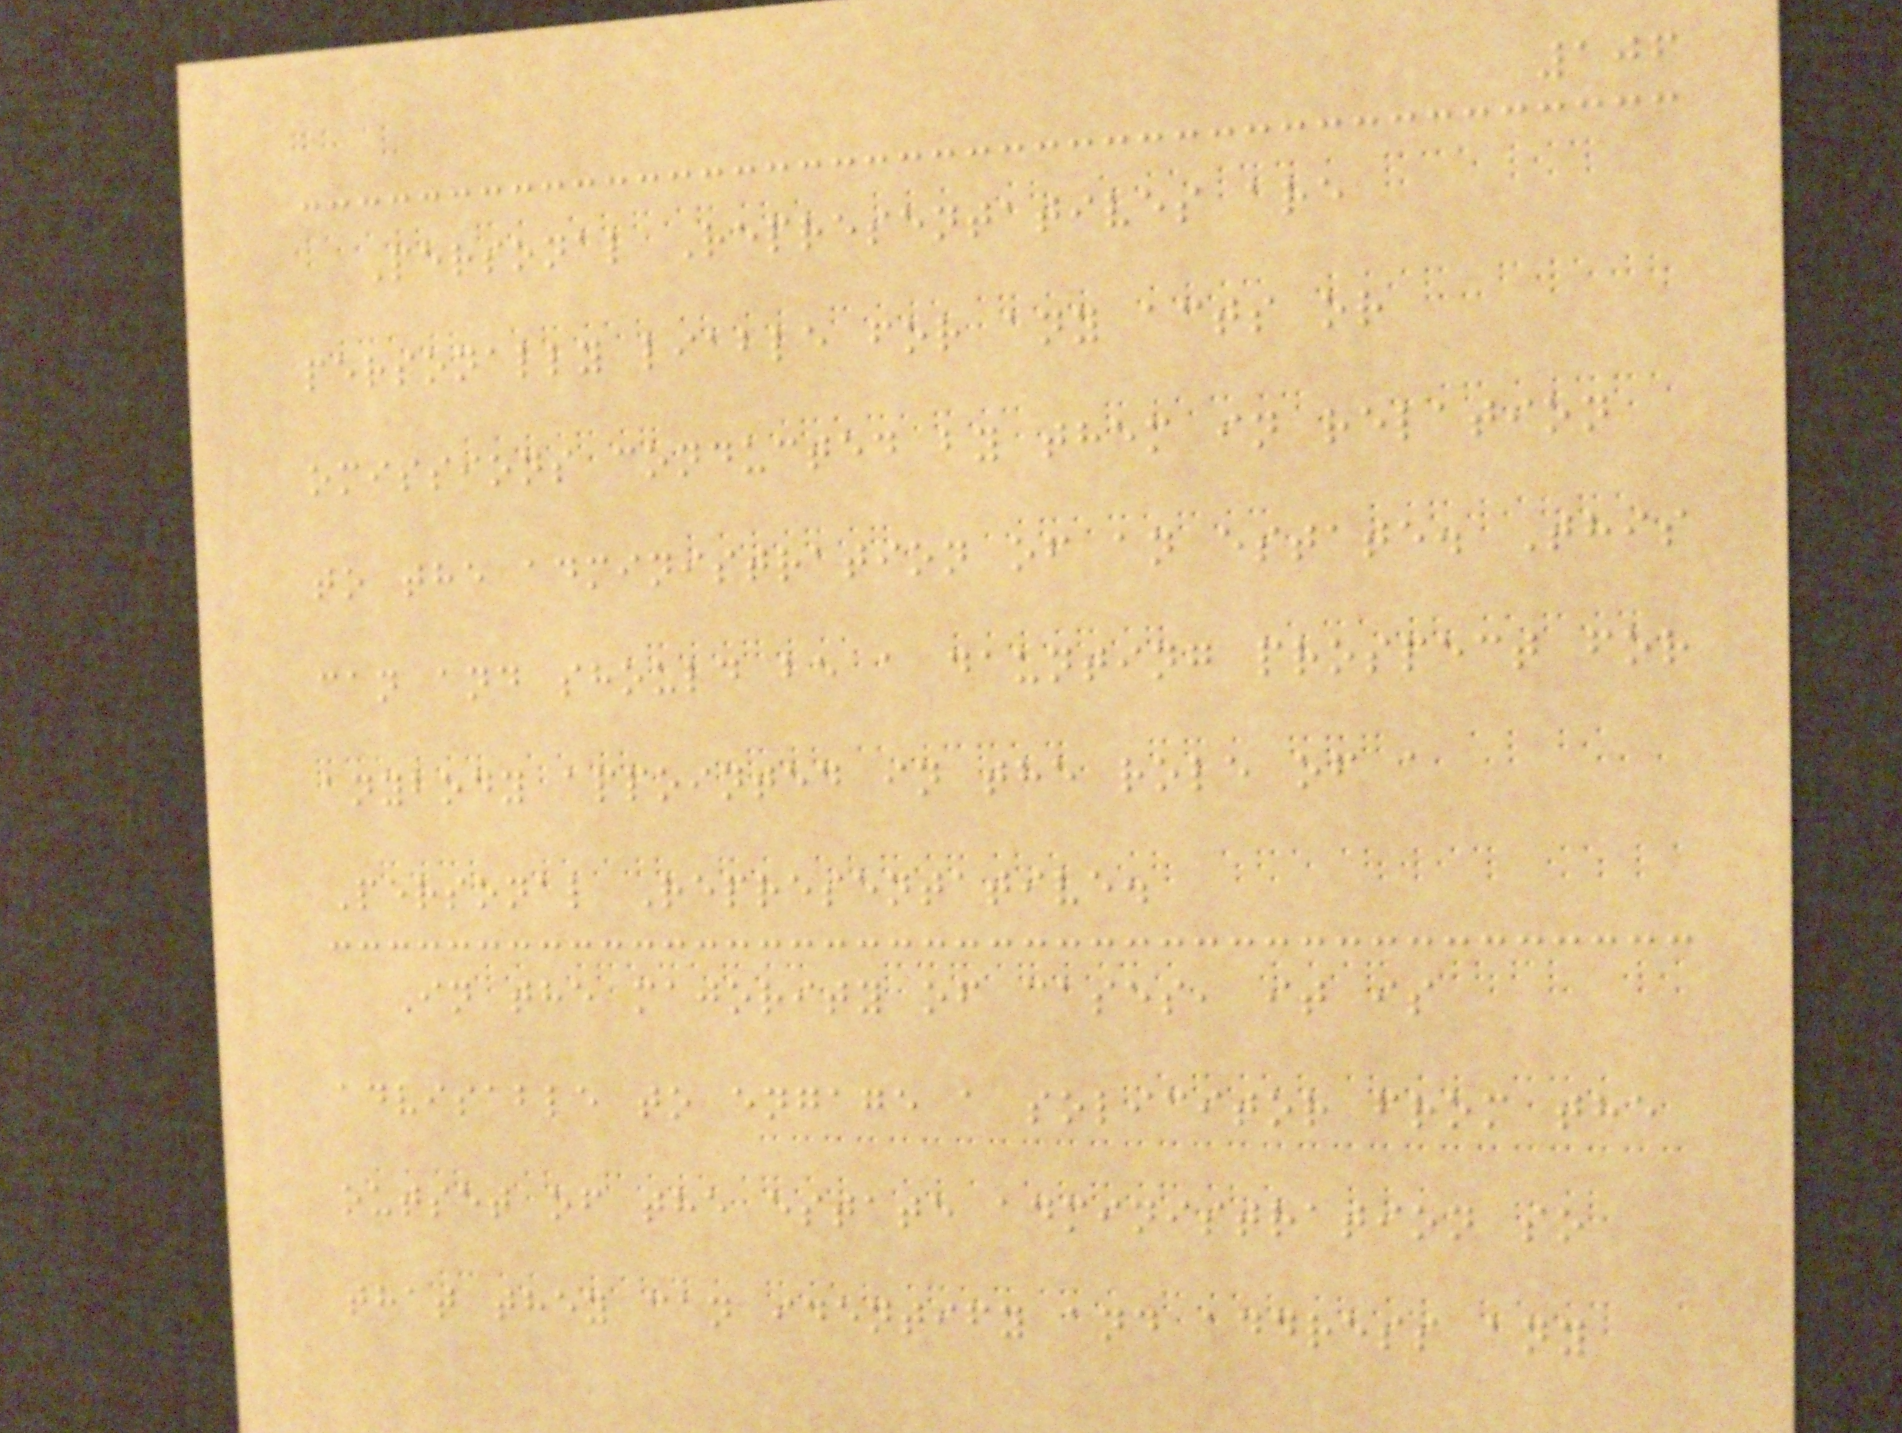106
Personal Representatives are
personally liable for any acts or
omissions conducted by them in relation
to the administration of an estate. This
can and should be a daunting prospect for
anybody appointed in the role of a
Personal Representative.
In the majority of cases, it is
advisable to engage a solicitor from the
outset of the estate administration so
that they can identify and address any
